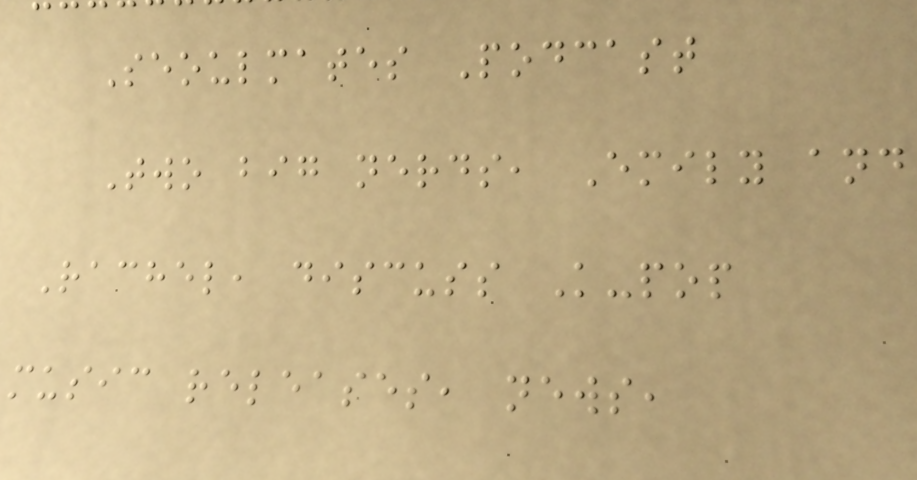Seoulmates Podcast
Two big nerds, Emily and
Rachel, discuss K-pop
music releases, news,
